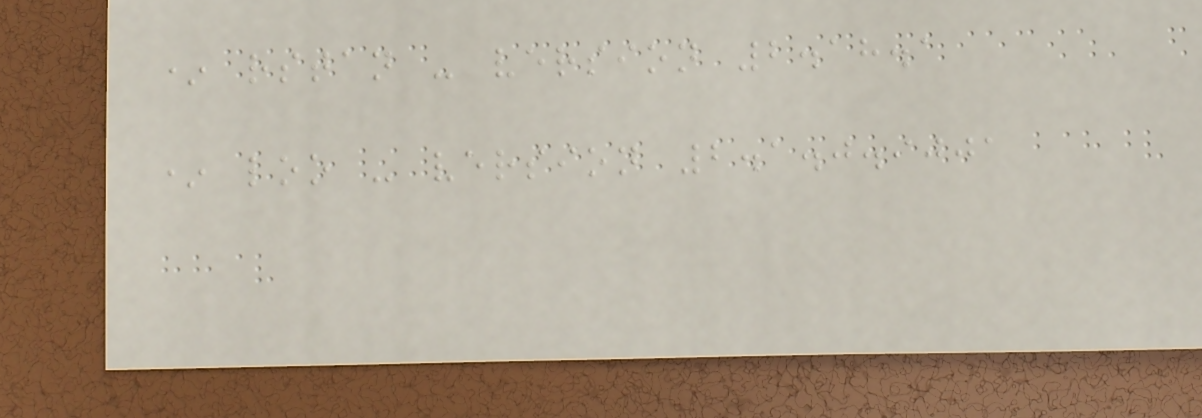* rstan - version 2.18.1
* loo - version 2.1.0.9001
